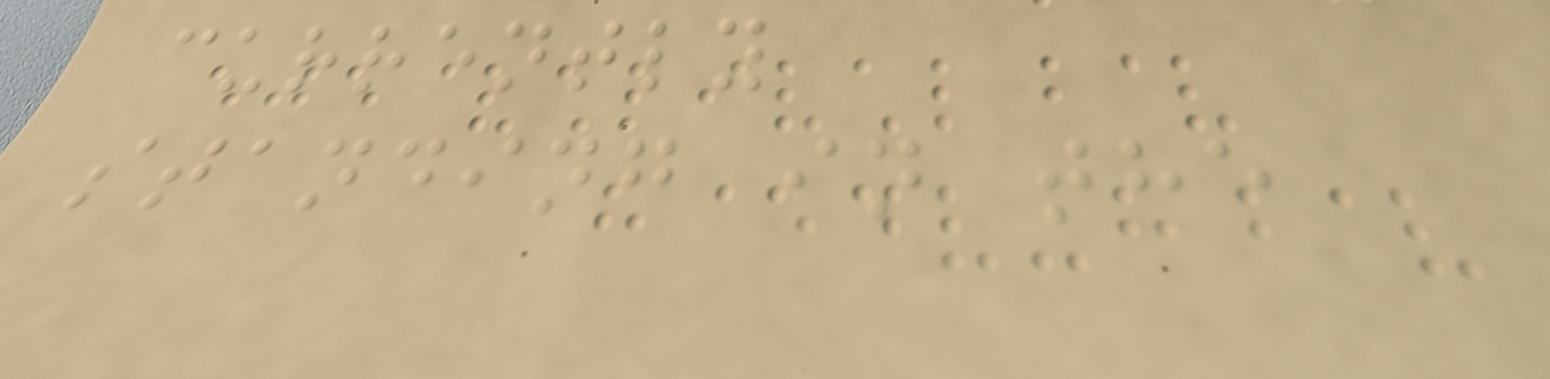currently
standing in the
